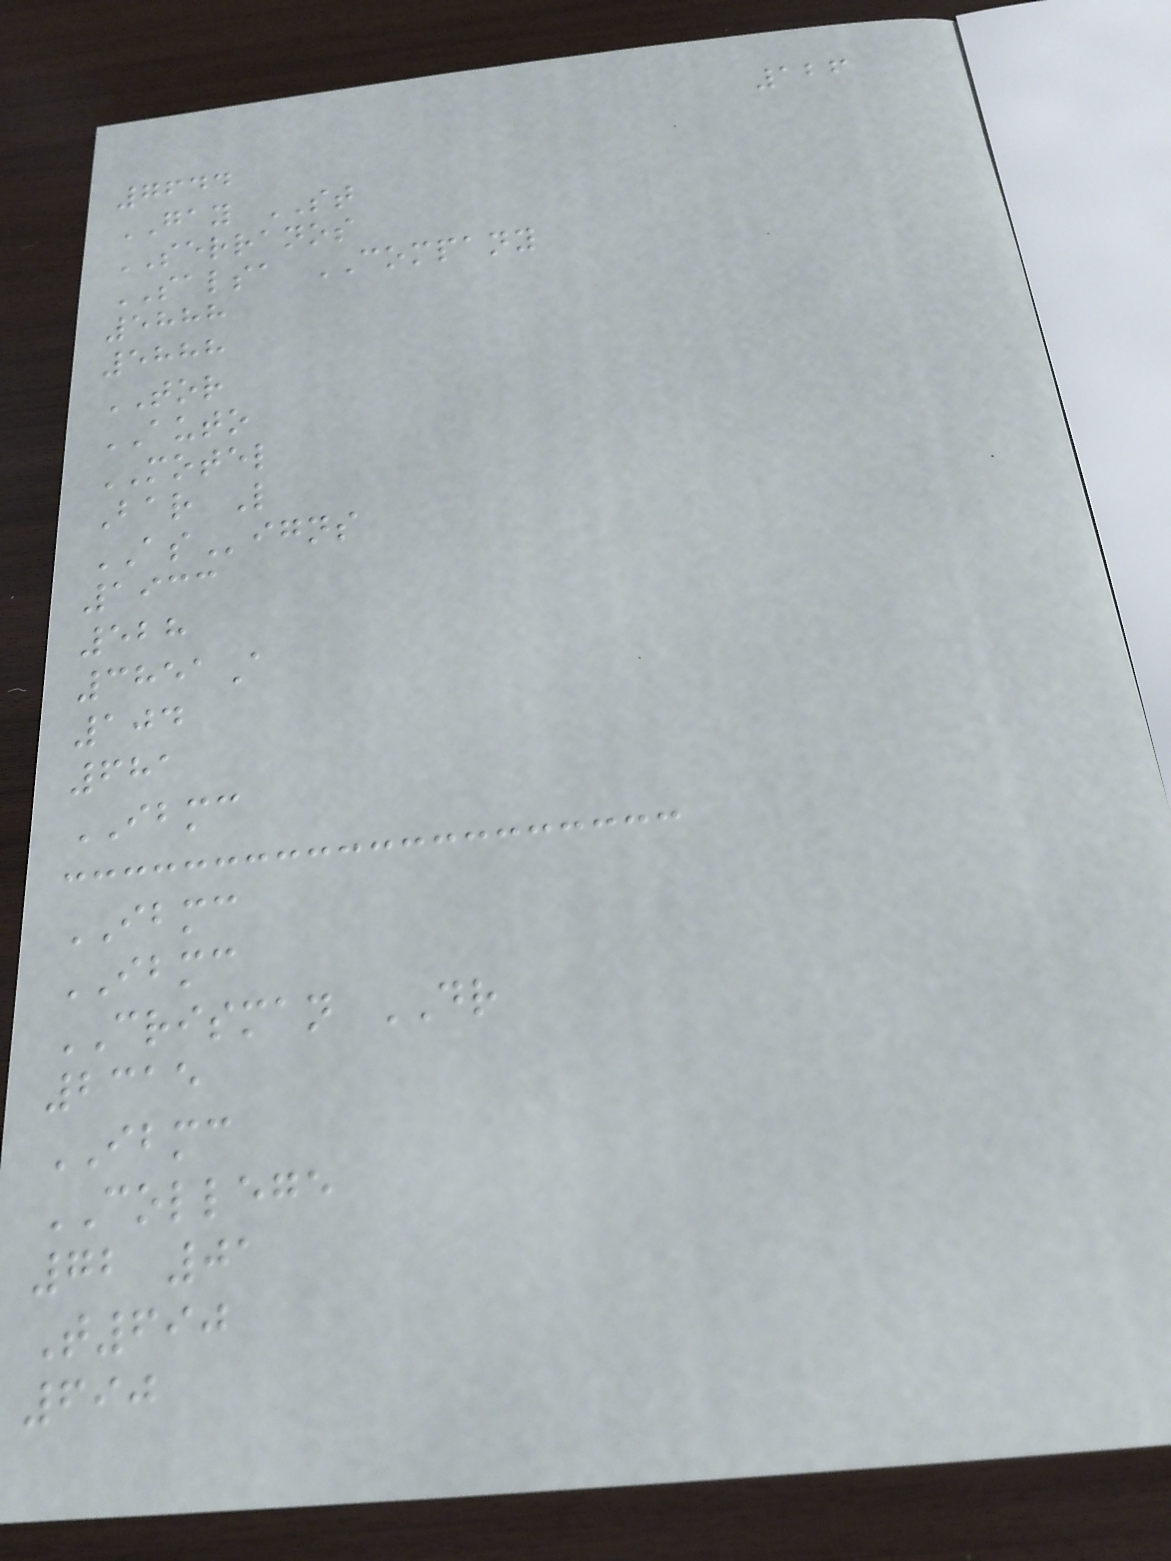126
7644
GAY ST
SERRANOS
SALSA COMPANY
5888
5888
TOR
AUTO
MOTEL
Bar L
ASigns
1933
528
3851A
104
681
IBMC
IBMC
IBMC
CRISMAN DR
2315
IBMC
COLLEGE
72 01
T690
690
